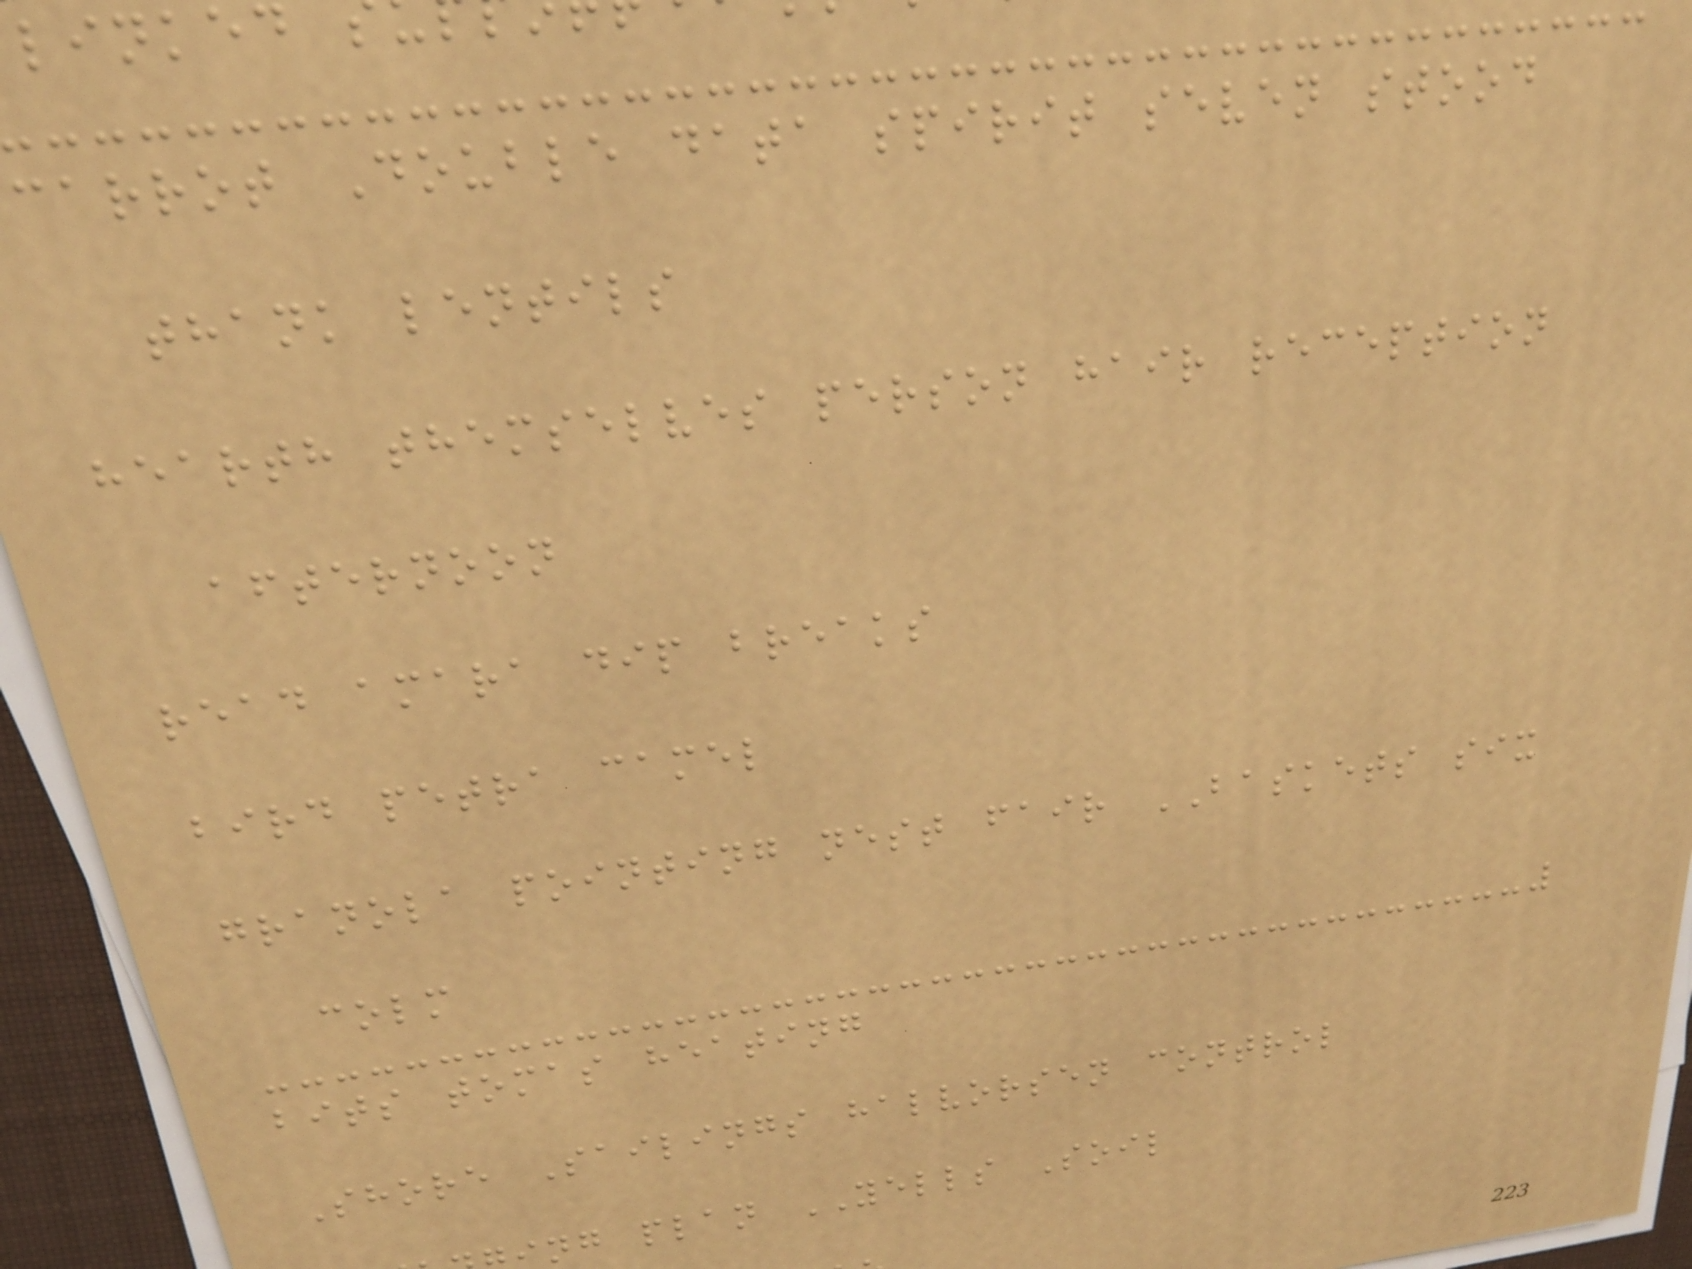carrot Double data spirit seven stood
thank lentils
hearth themselves person hair reception
afternoon
read amara dip breaks
bird petra camel
granola pointing nest fair BASKETS six
colm
bits tomas heating
Shore Sailings halvorsen control
ng plan YELLS Soil
